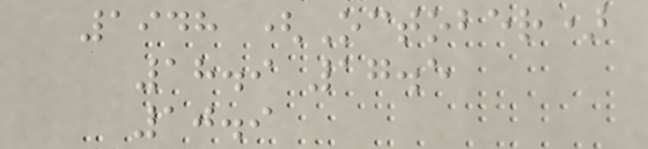1948 (October)
18.9 17.5
10.9
